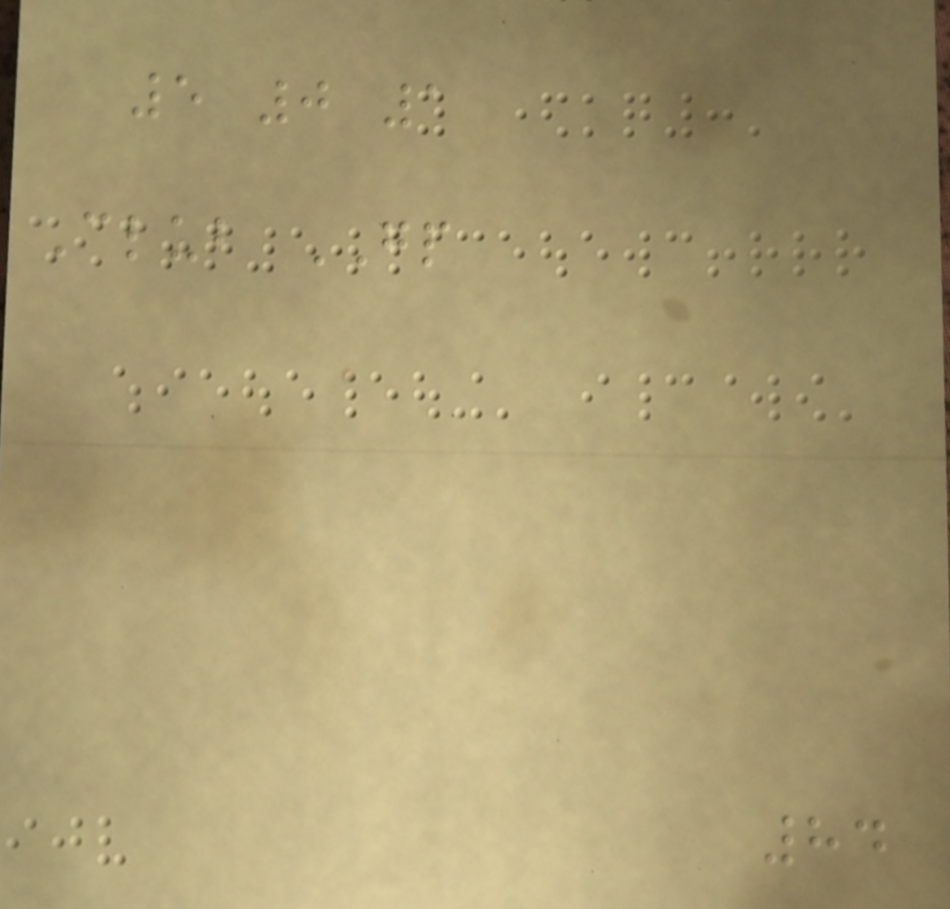5 0 1
Club GP
84
